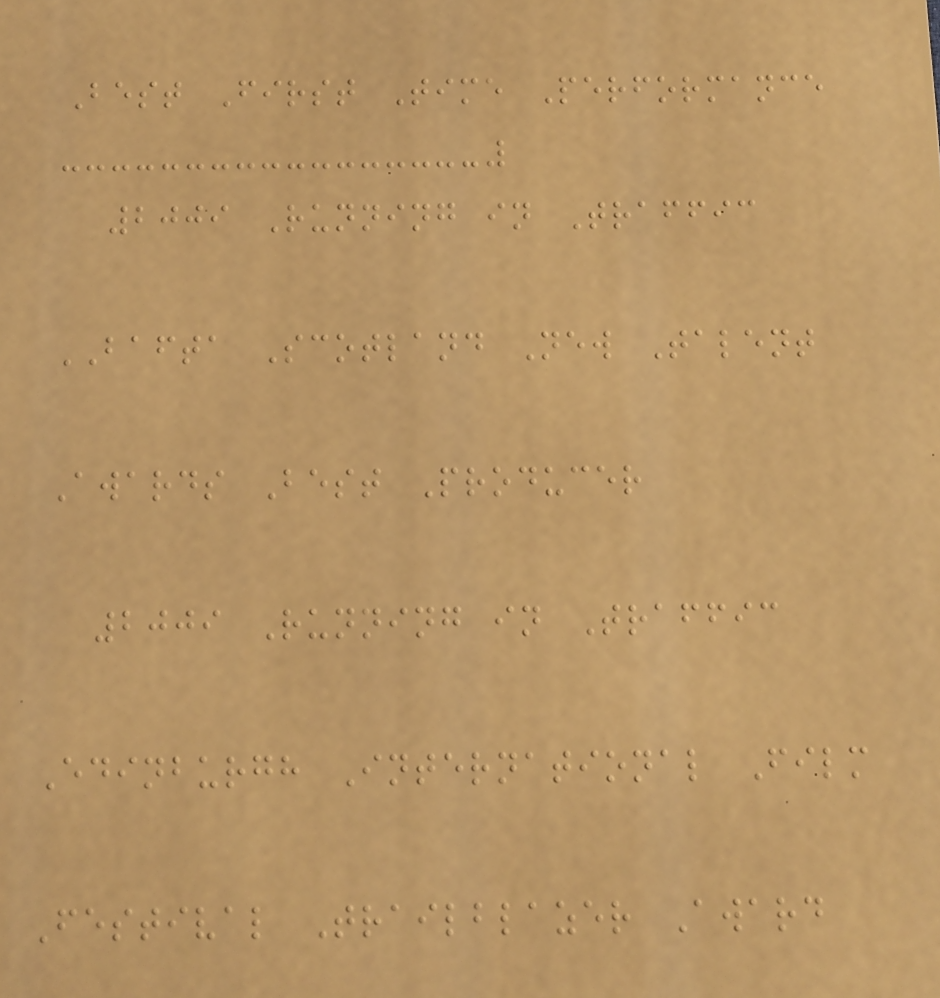Best First Time Performance
2009 Running in Traffic
BAFTA Scotland New Talent
Awards Best Producer
2009 Running in Traffic
Edinburgh International Film
Festival Trailblazer Award
